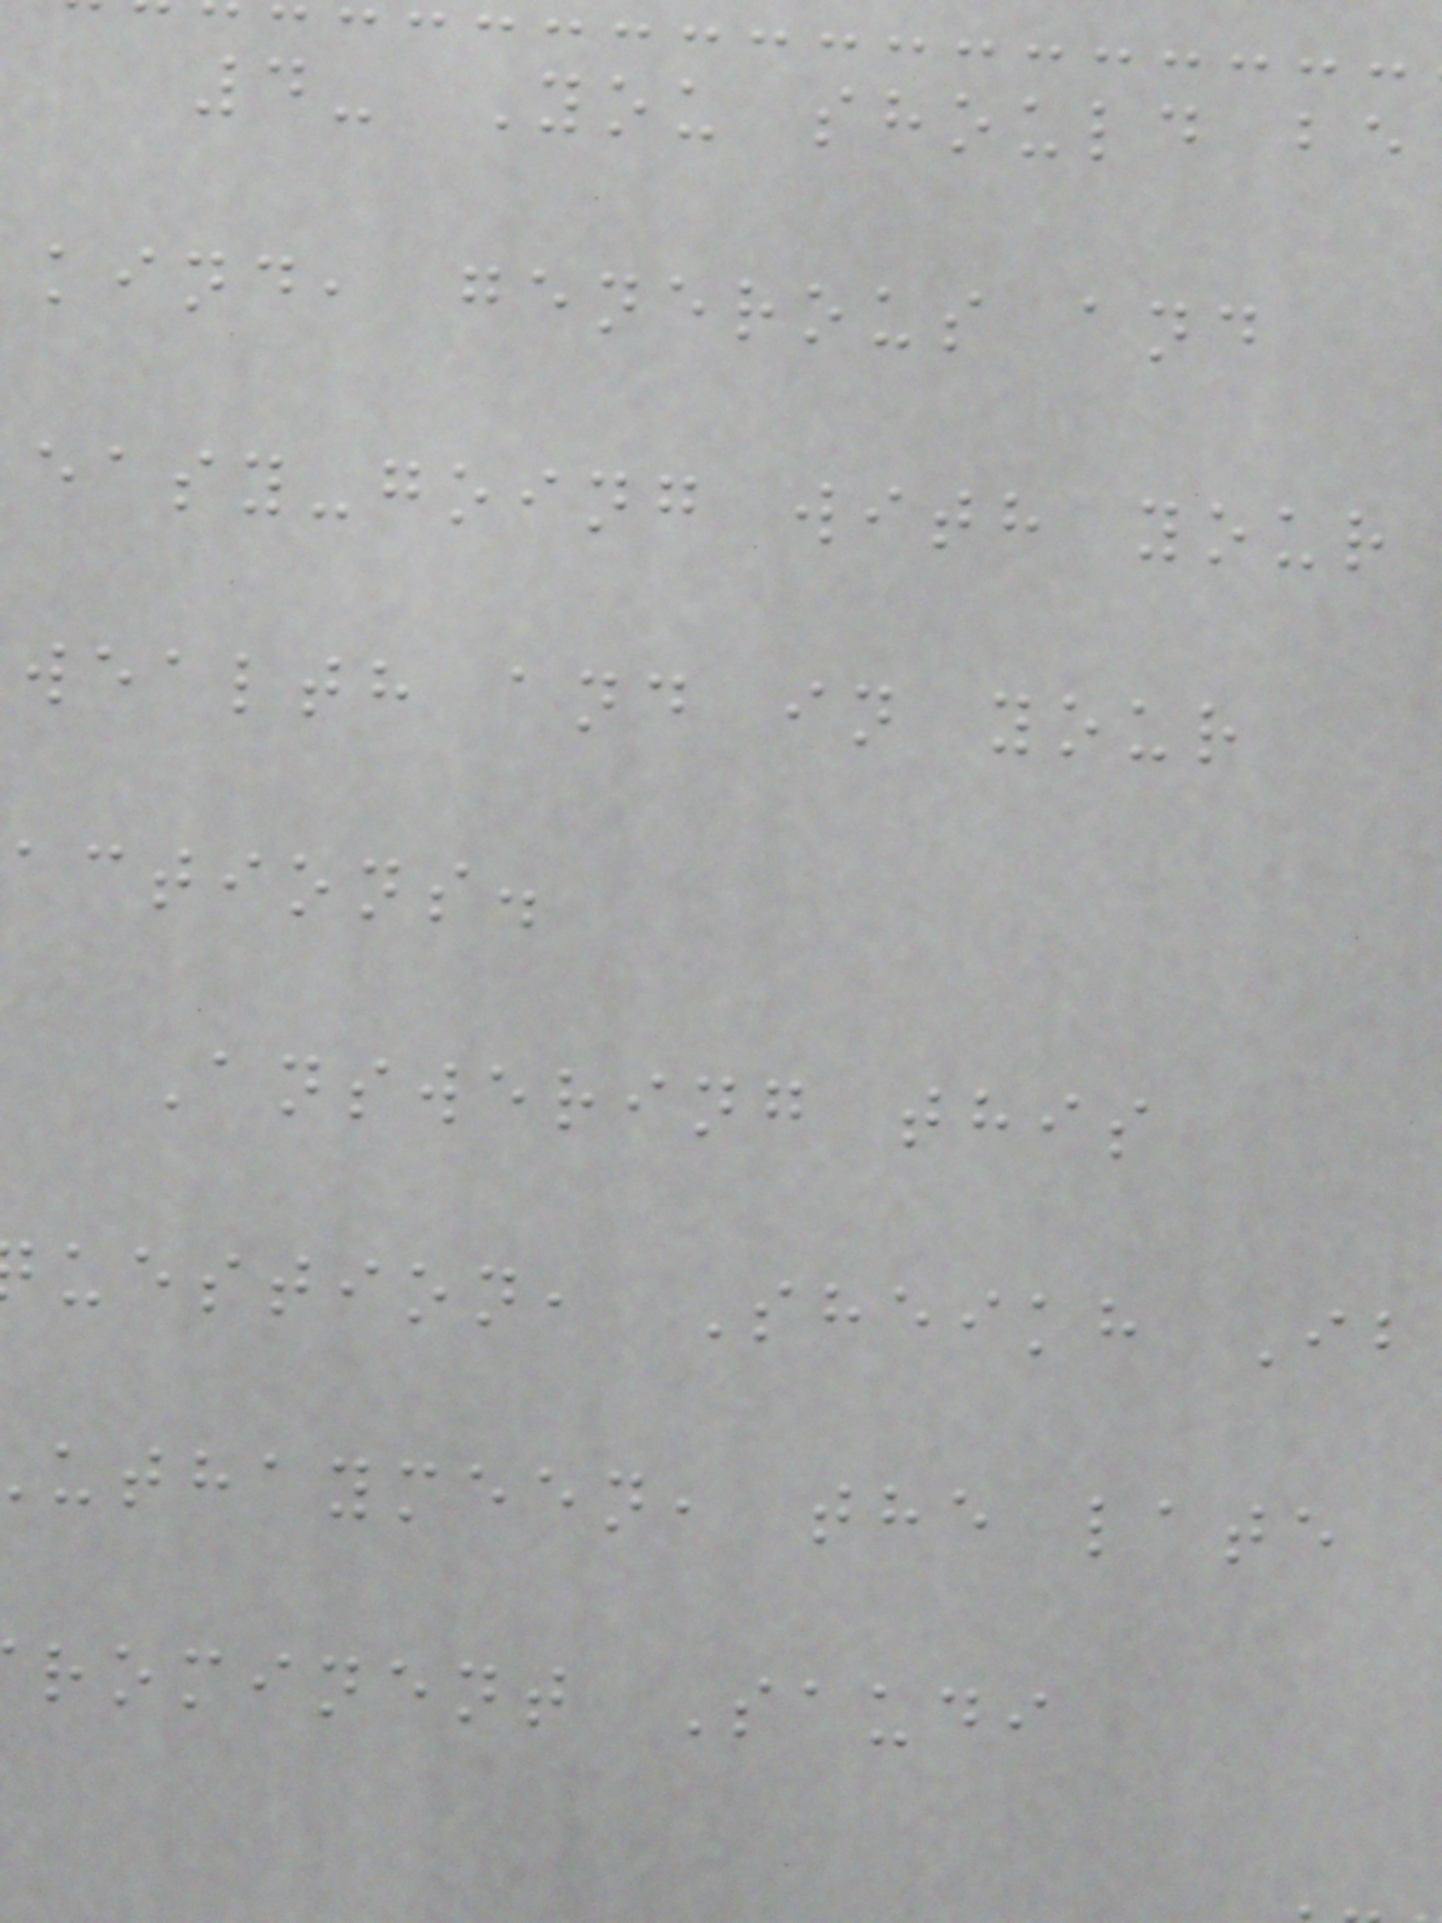4- You should be
kind, generous and
easy-going with your
wealth and in your
actions.
Answering this
uestion, Sheikh Ib
uthaymeen, the late
rominent Saudi
